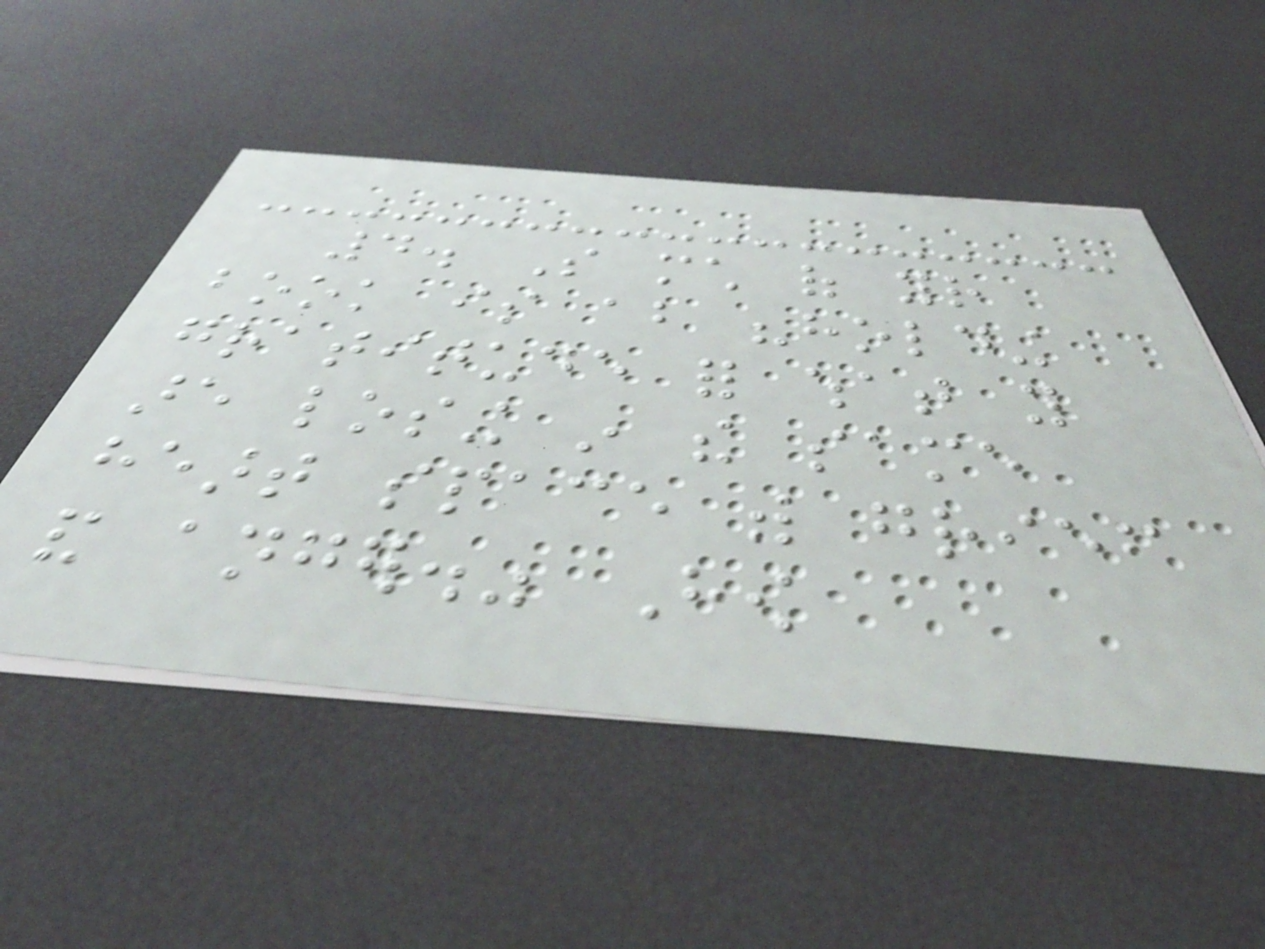4. So much of your
book is about "holding
gratitude for what you
are losing in the same
heart space with grief
and anger." How
